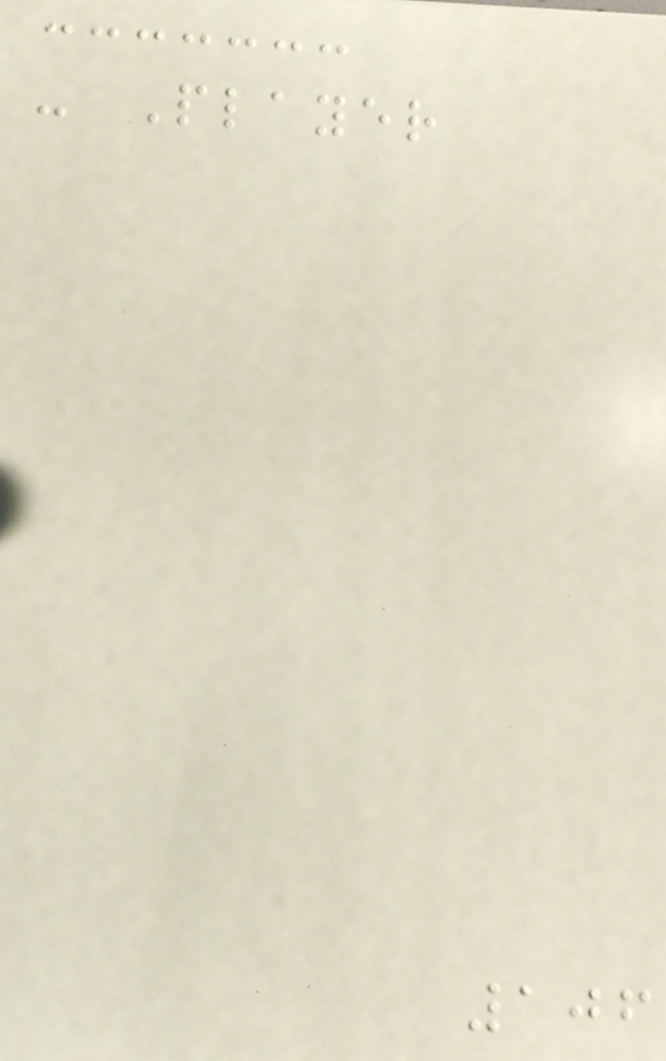- Player
106
